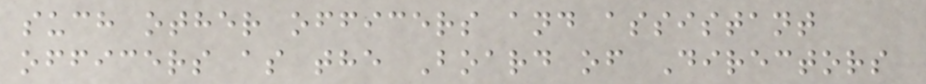such other officers and assistant
officers as the Board of Directors
